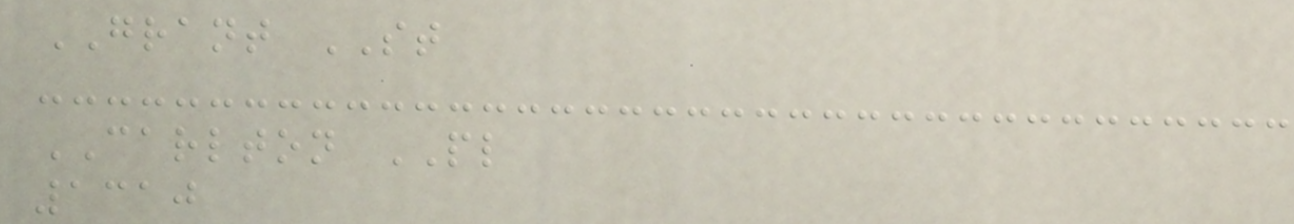GRANT ST
CARLTON PL
1310
